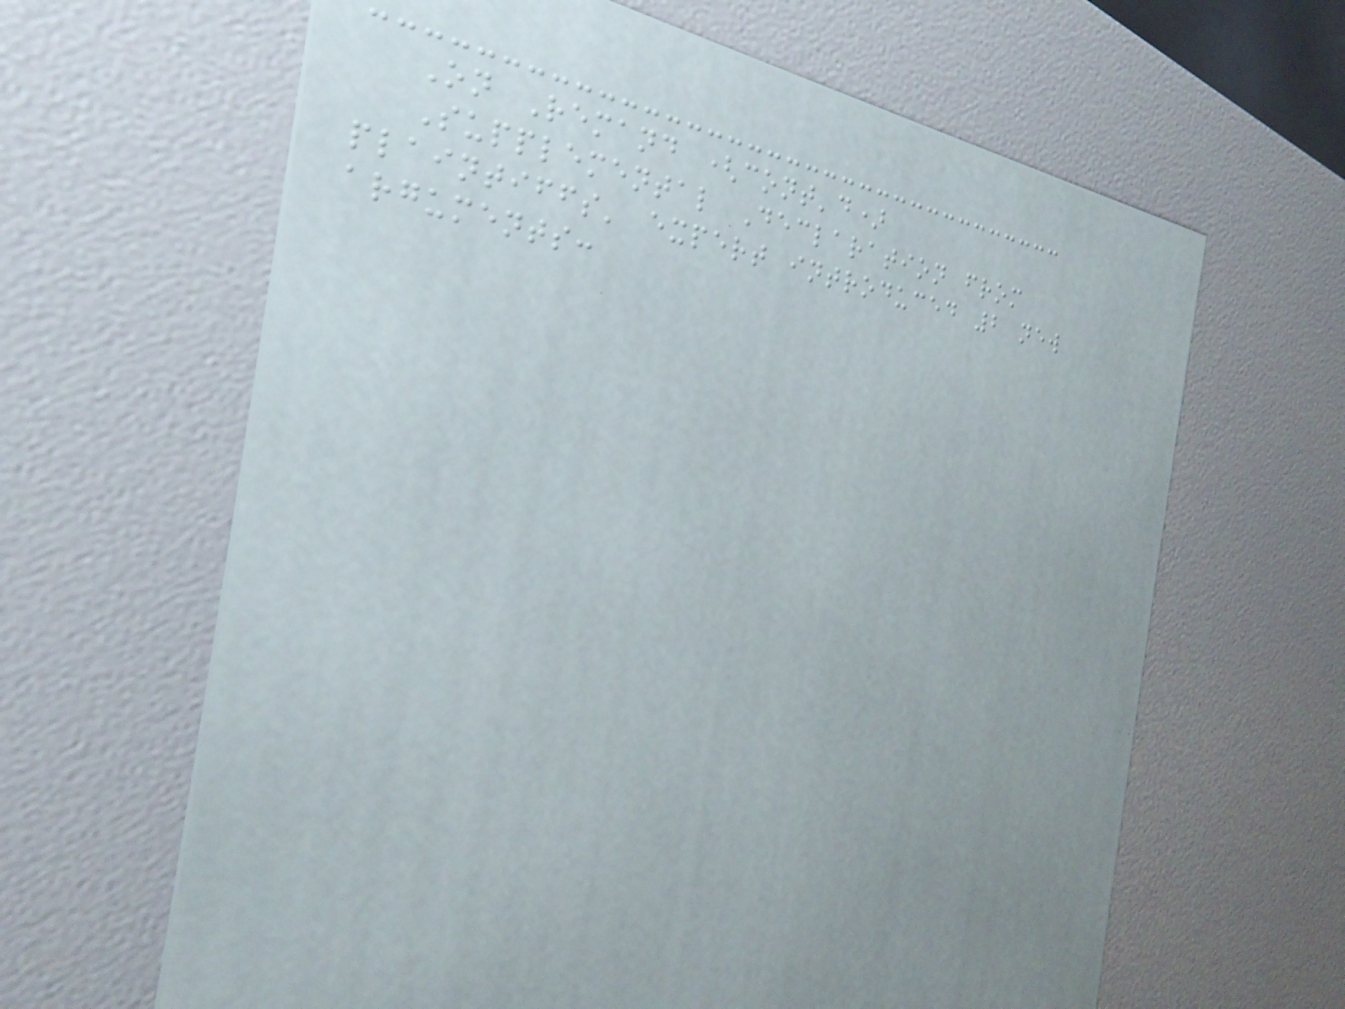On Remand (cont'd)
Supplemental Declaration from
plaintiffs' expert introduced 2 new
arguments:
